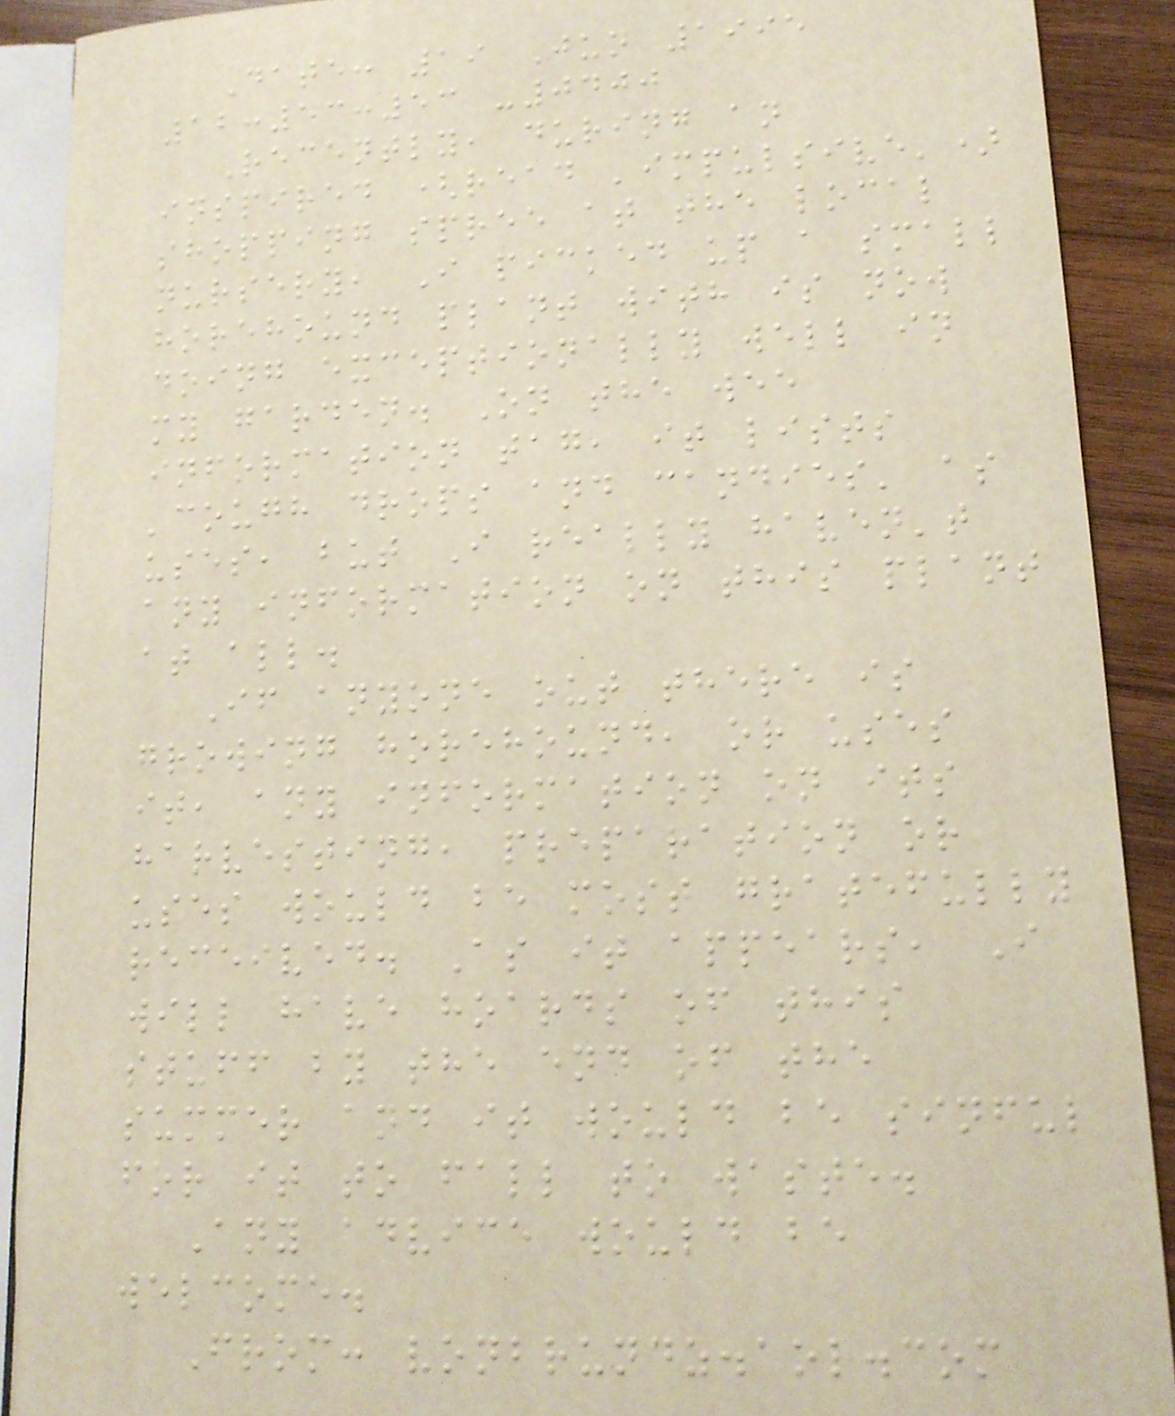Date: 19 Jun 1995
12:53:53 -0400
Recently, during an
inspired (read 'impulsive')
shopping spree at the local
nursery, I picked up a small
horehound plant with is now
doing exceptionally well in
my garden. On the wee
information tag, it lists
'cough drops and candies' as
uses, but I really haven't
any information on this plant
at all.
If anyone out there is
growing horehound, or uses
it, any information on its
harvesting, preparation or
uses would be most gratefully
received. As it appears, I
will have hoards of this
stuff by the end of the
summer and it would be sinful
for it to fall to waste.
Any advice would be
welcome.
From: vonbrundz.aol.com
